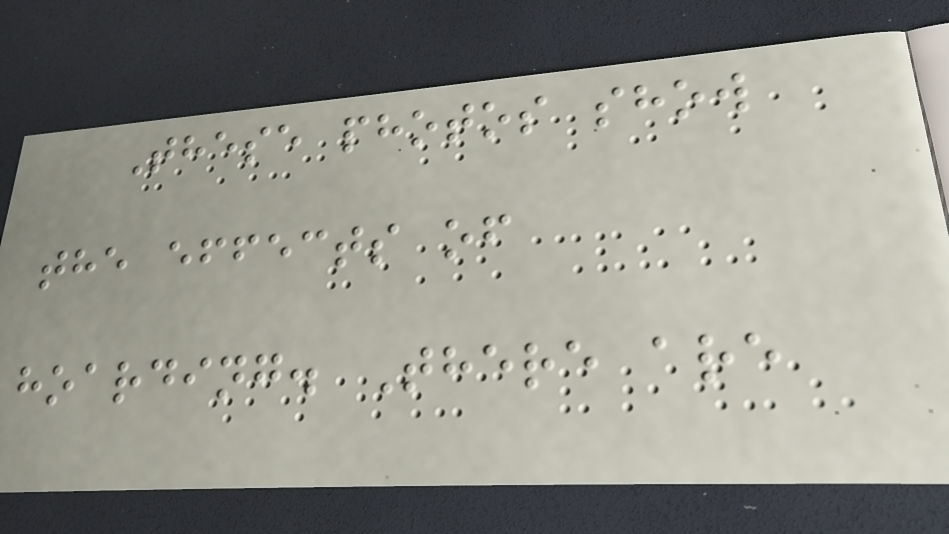These photos show
the effects of
hoarding. There are
